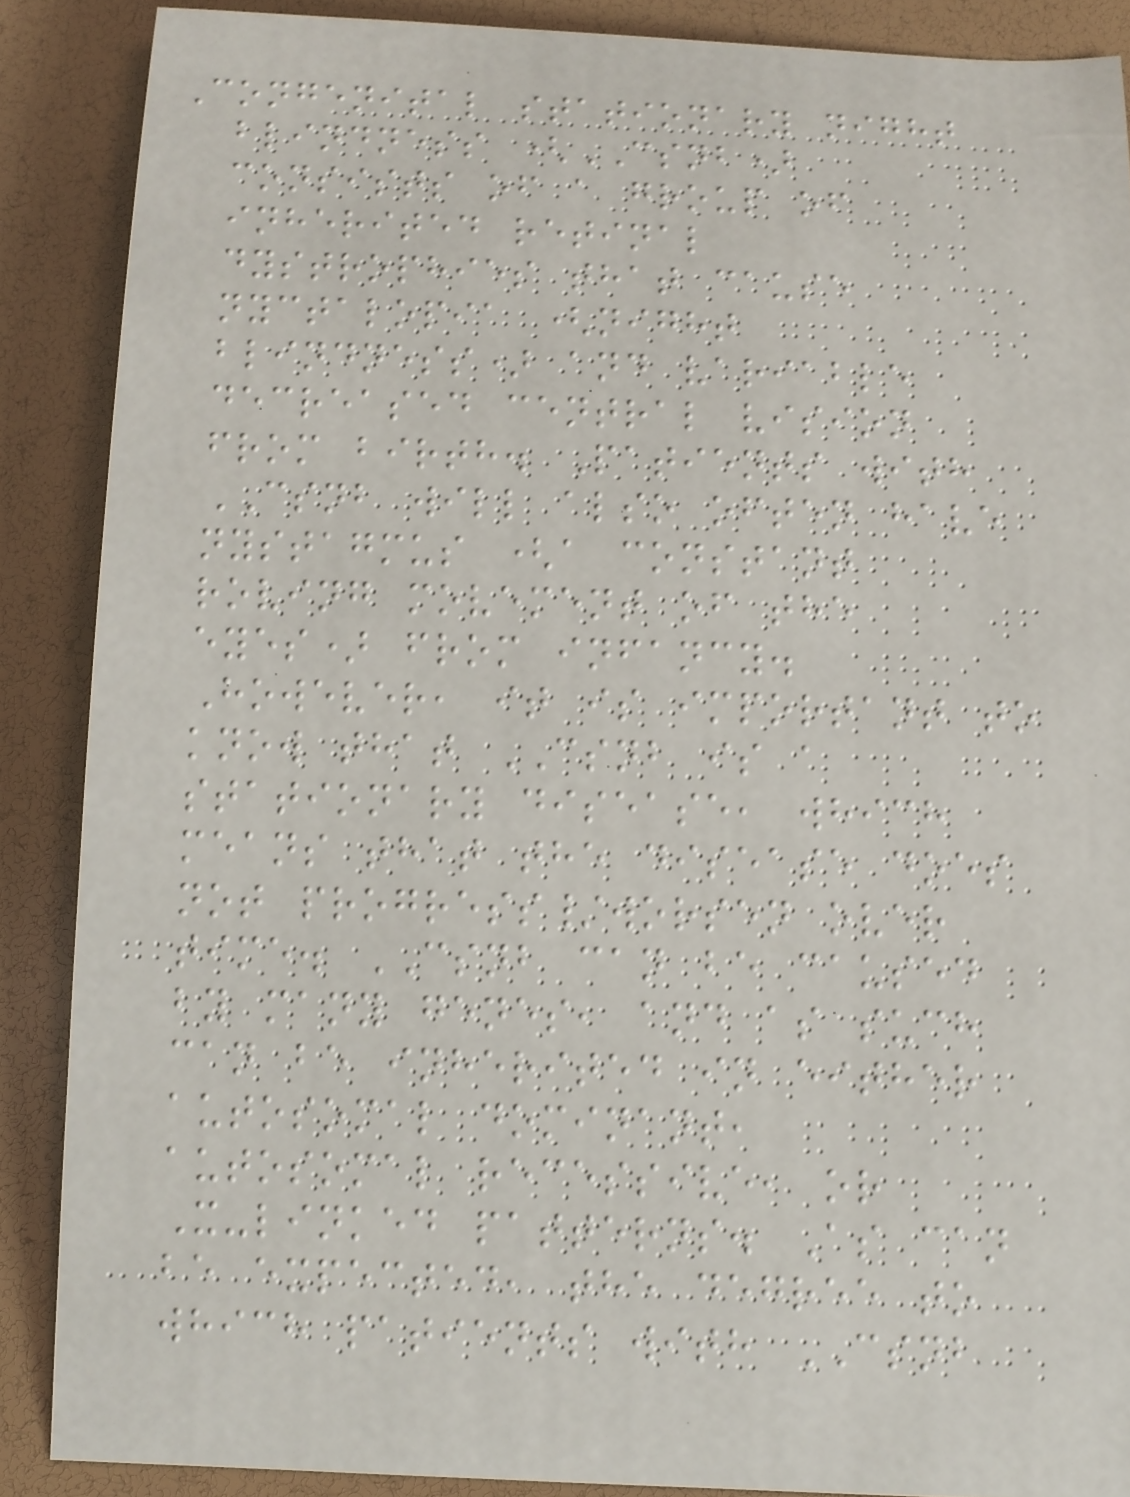Congenital stationary night
blindness (CSNB)
consists of a group of
inherited retinal
dystrophies that cause
nyctalopia (night
blindness) and variable
decreased central vision
from birth. Patients with
CSNB will also often have
nystagmus (a constant
roving movement of the
eyes) from infancy.
However, it is important to
know that CSNB is a
stationary disease, which
means that the disease does
not progress/worsen over
time. CSNB can be caused
by many genes, and as such
can be inherited in either
autosomal dominant,
autosomal recessive, or
X-linked patterns. As can
be expected, the degree to
which patients with CSNB
